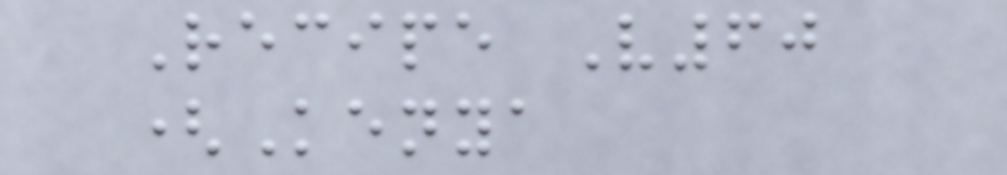Recipe V60
(Kenya
